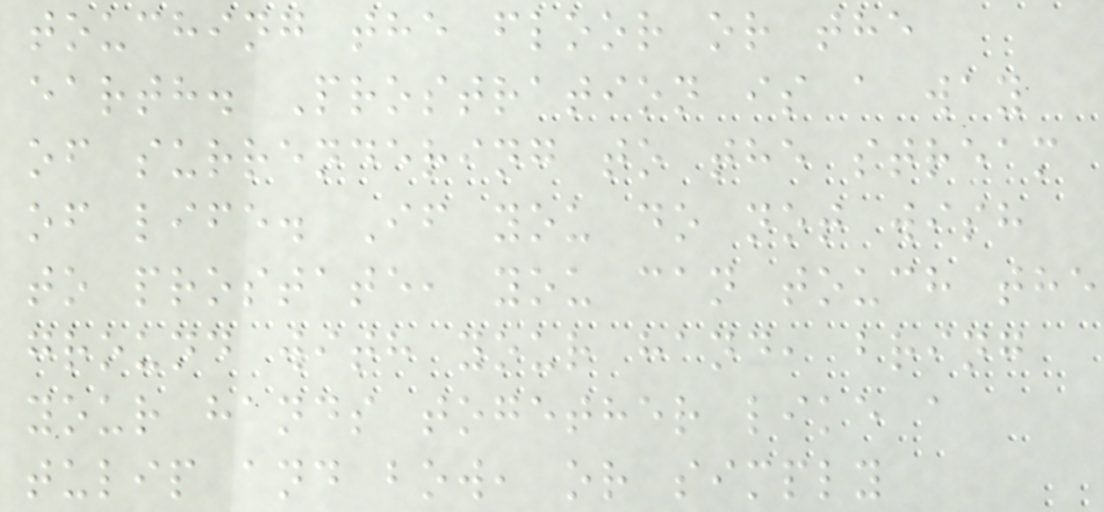touching the floor or the
earth. Prostration is a way
of surrendering to the stream
of life. If you do not wish
to prostate, you can touch the
ground with your hand, bring
your hands together like a
tulip and bow, or simply
